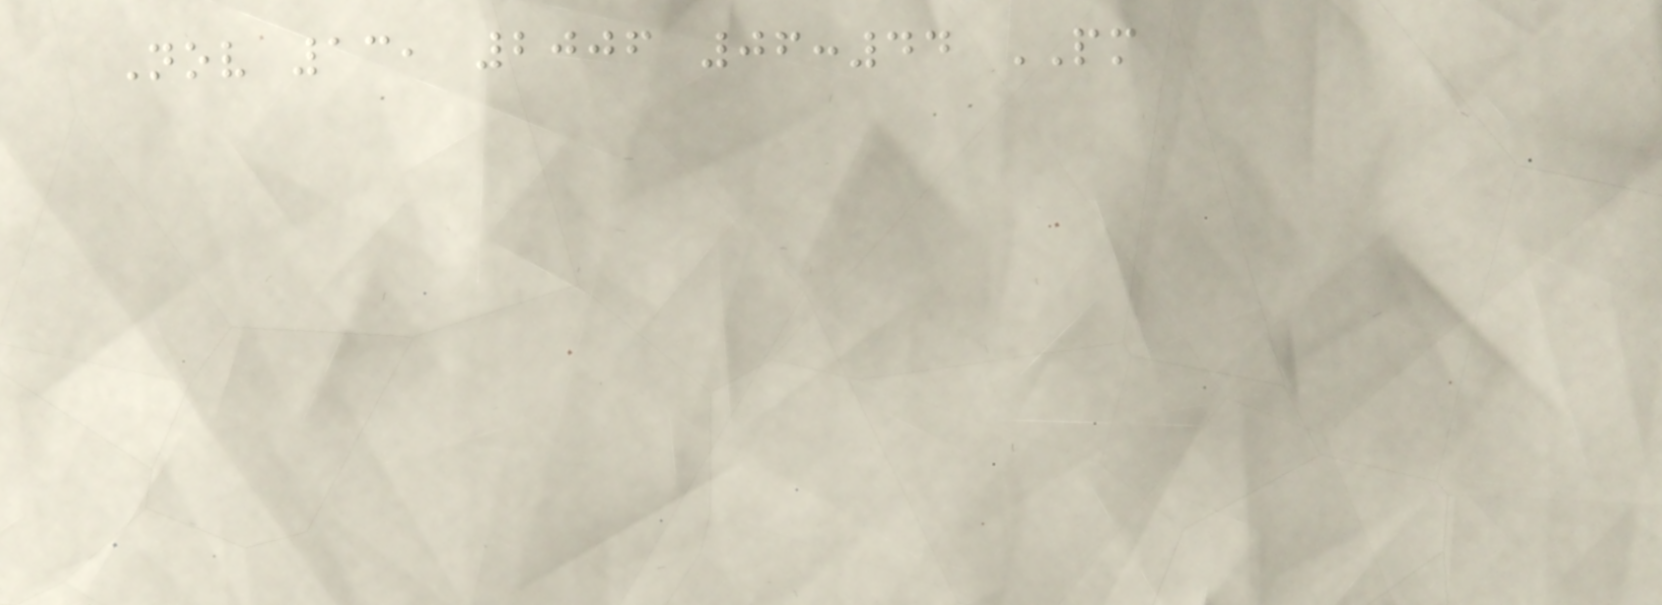Nov 13, 2006 06:44 PM
